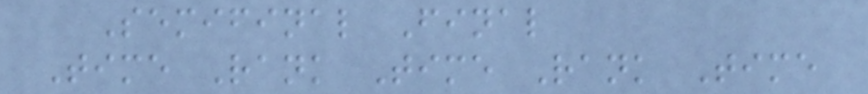Semifinal Final
Time Rank Time Rank Time
